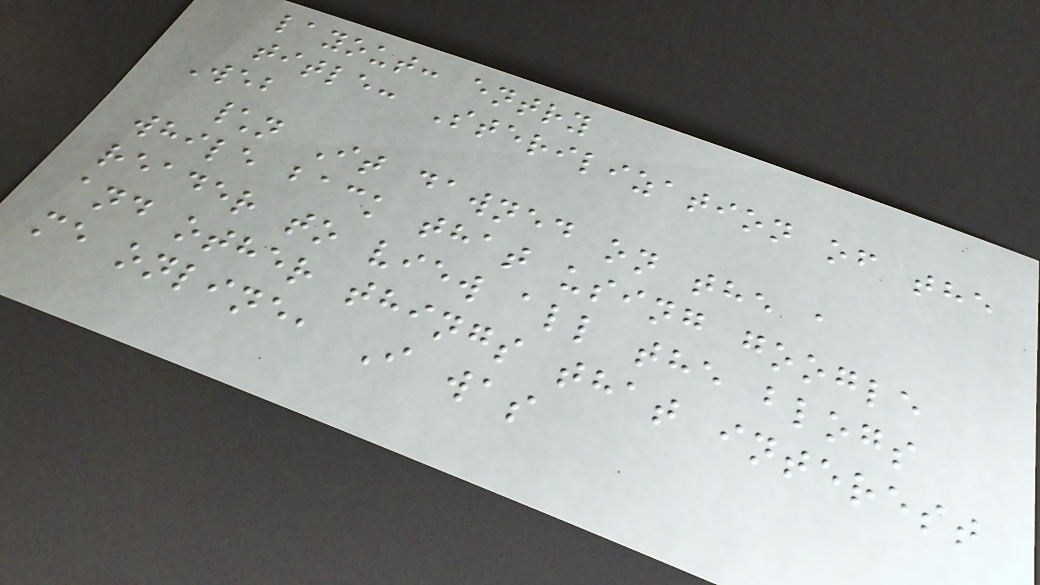layout: entry
title: Sterilization of the
Web
\n It dawned on the a
while back that using google
reader to view all the blogs
and other things that interest
me online, I was
